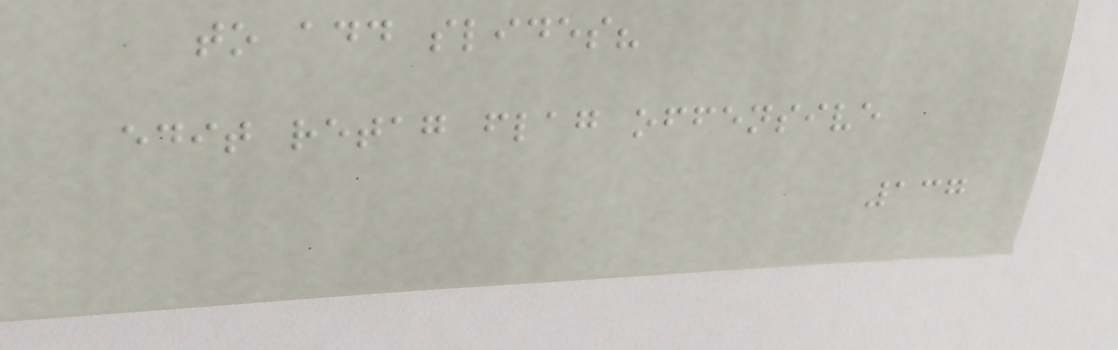to add slides?
edit retag flag offensive
137
